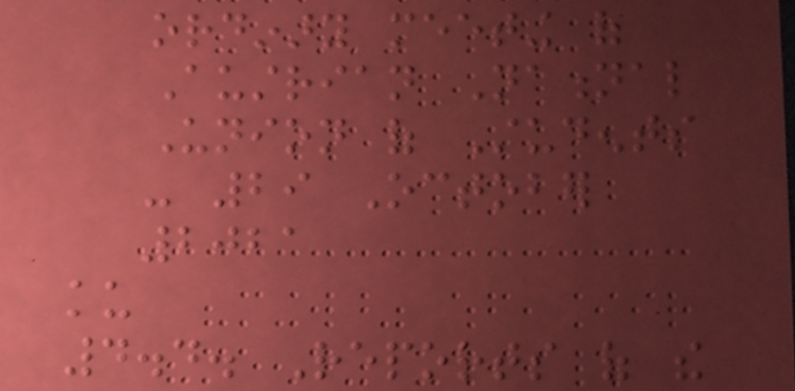ordinary meeting of
Austrian National
Union of Students
- 29 October
2021
ku
4.4. Reports of the
